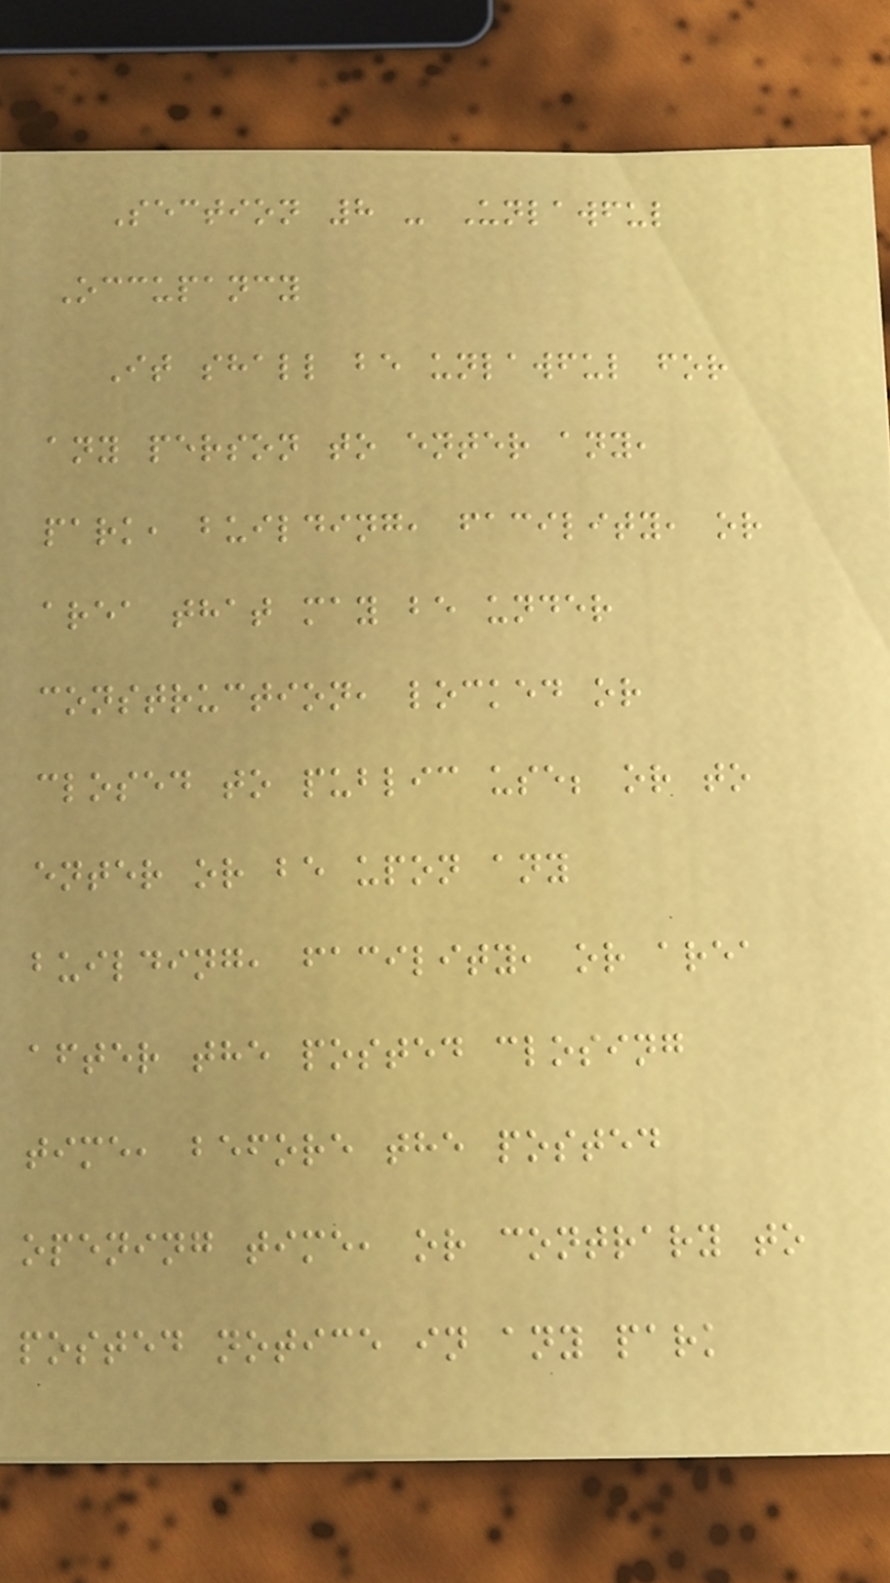Section 8 - Unlawful
Occupancy
It shall be unlawful for
any person to enter any,
park, building, facility, or
area that may be under
construction, locked or
closed to public use; or to
enter or be upon any
building, facility, or area
after the posted closing
time, before the posted
opening time, or contrary to
posted notice in any park
